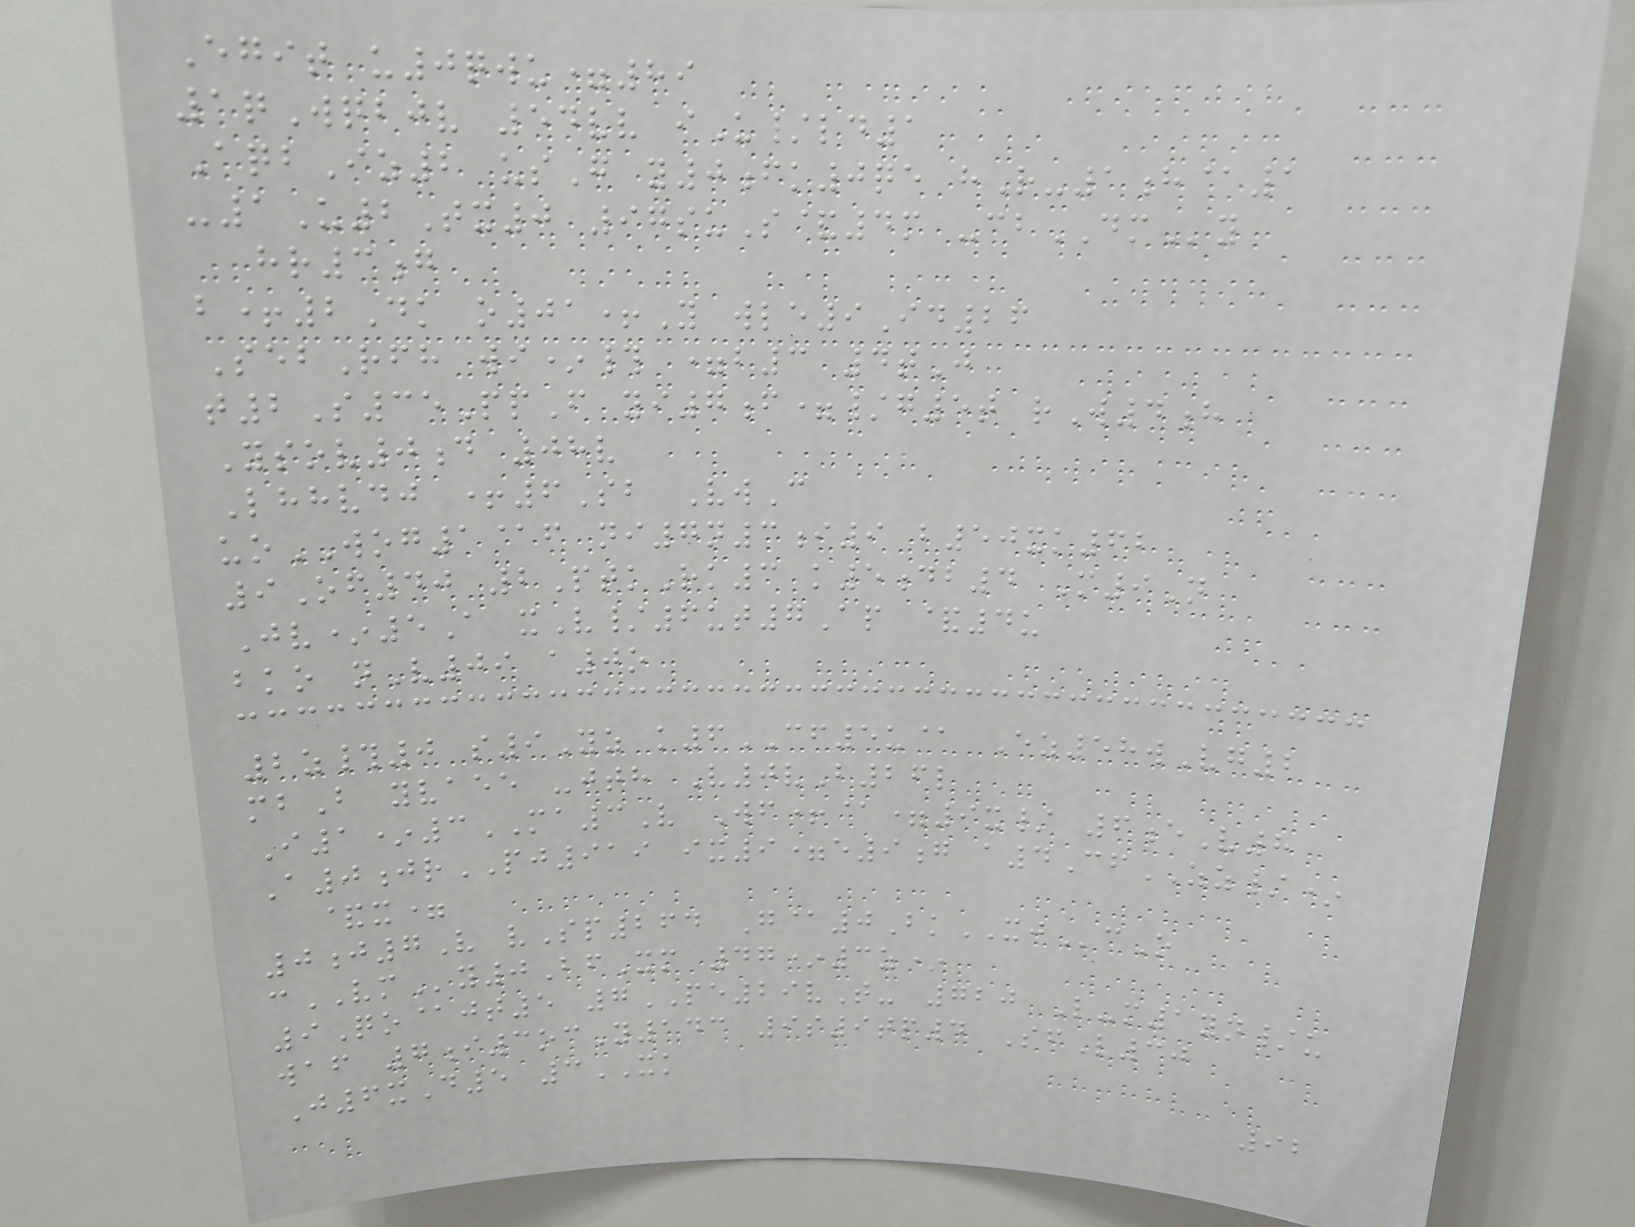Egit u0qwu=89
1qWqbjv 54vv iU/ld1
AqbIz2 usG y0fk0qe hR-1h@1
-1U2Tx0 97suS&4m -cbDMy
hr3g
b+2Dk o01+Y wle9Id26
SebRfh wi*# =b3 4tJ
t2S35PpF yi7f=/g5t rW4h
Ysov0d 08v
Lhhvdj +6Sb VwC
uoWOG1@f ni7n3i9 b50xk62
9Of40 2PtkRk3 k5db4 M9N
Jv*5A xV/6ut7Ap &4u
bko nV09 a0o
2z#0 s9Yz k6CF5u@ Ez58wVg2
mbB yvaee -jth V0vB26l
I1*3MA3V Wf+@=9x/ 6eV8
A0jrPJ919 ix9=e9g a4CfZZ/*
&x=
0j7V vSp264 G@0BkXJcO
cVMy0BfXm 47*3z*
9Qo@jt5 7PE29vT- 720 L-m1yn/u
waf 7i3ocY143 9s9tp4 SfL30
J6xD5 3XK
92
